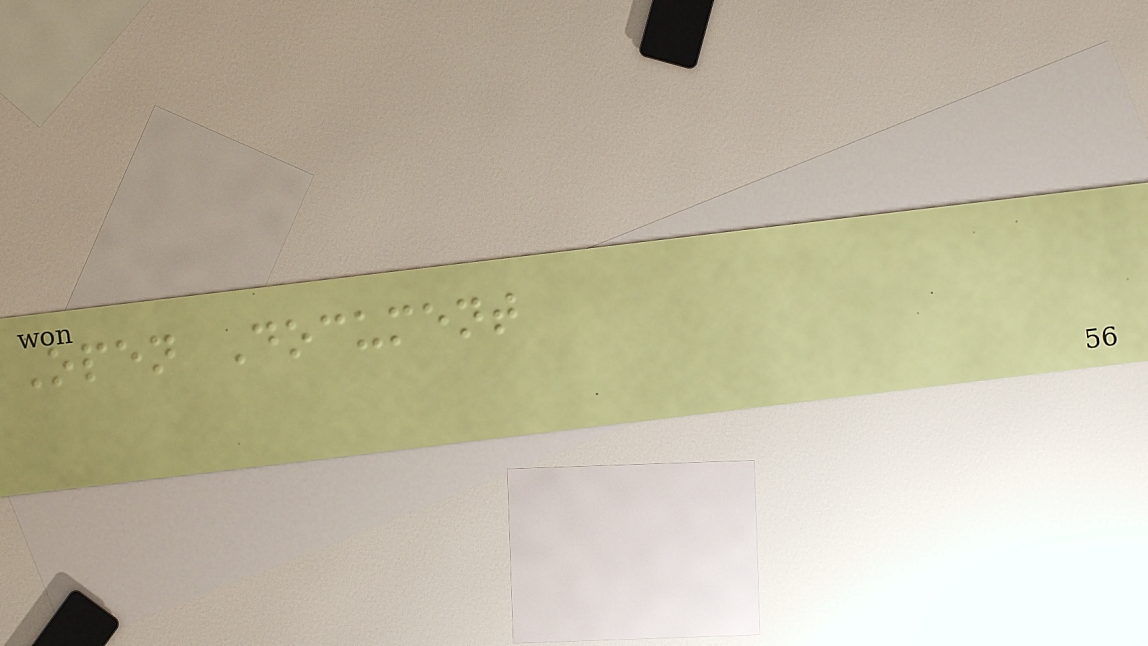Open Document
